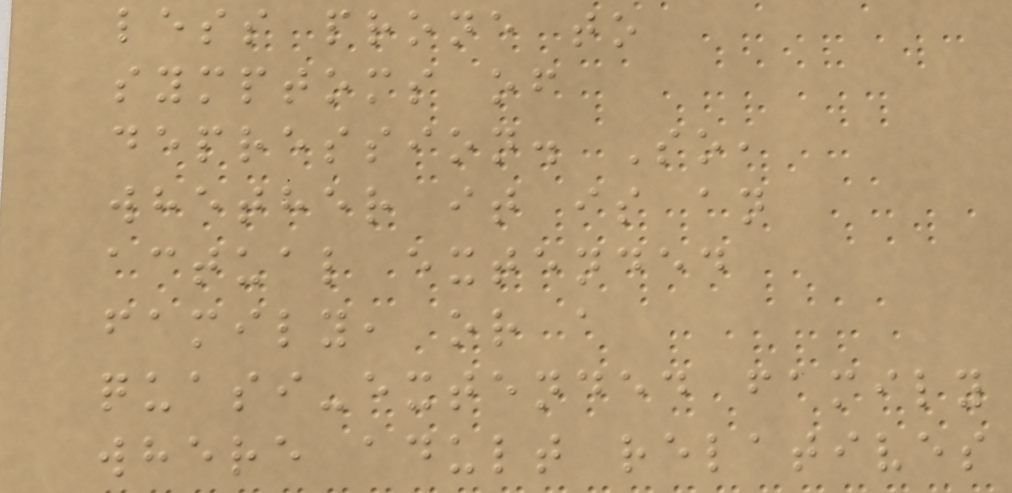less prone to
symptoms of
depression. So,
whether it is an
actual extended
family, or a
quasi-extended family
where adult relatives
